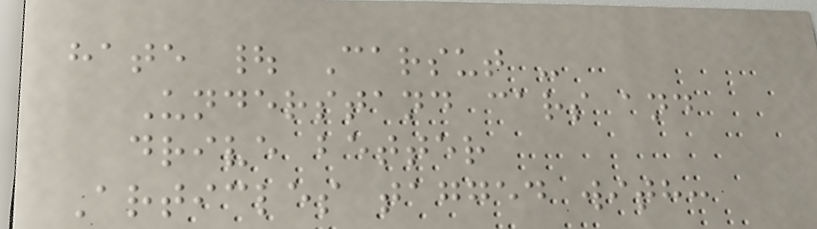hate | Carsut -
Understand cars and
drive better
Articles tagged with:
